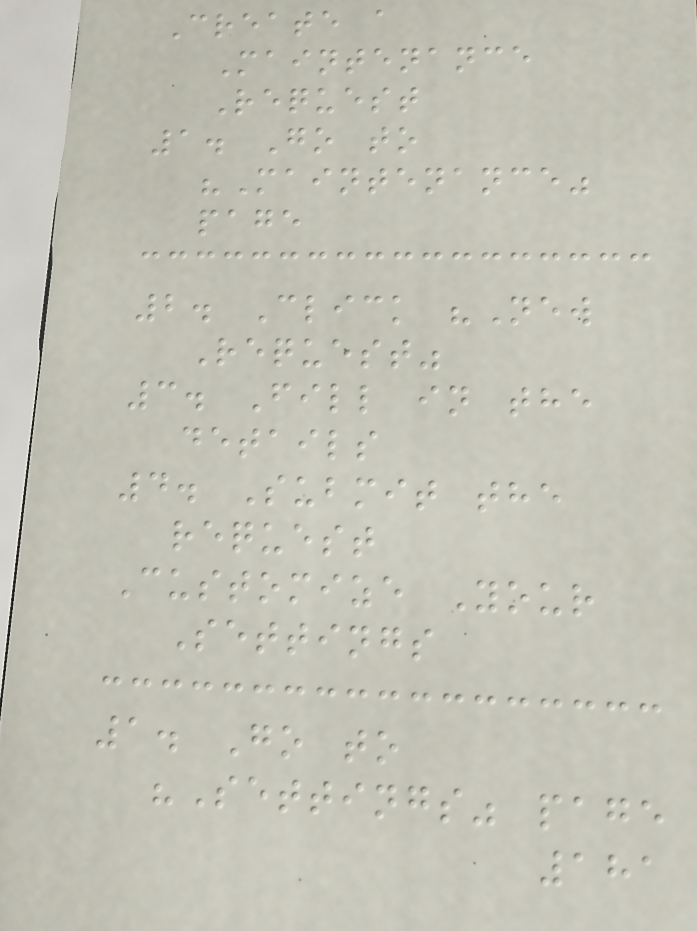Create a
Maintenance
Request
1. Go to
"Maintenance"
page
2. Click "New
Request"
3. Fill in the
details
4. Submit the
request
Customize Your
Settings
1. Go to
"Settings" page
181
